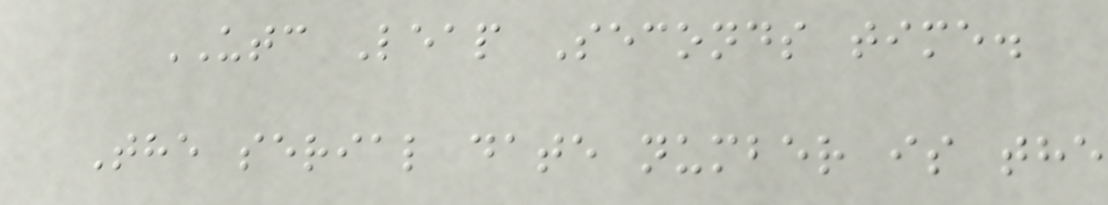UTC Leap Seconds time.
The serial date number is the
